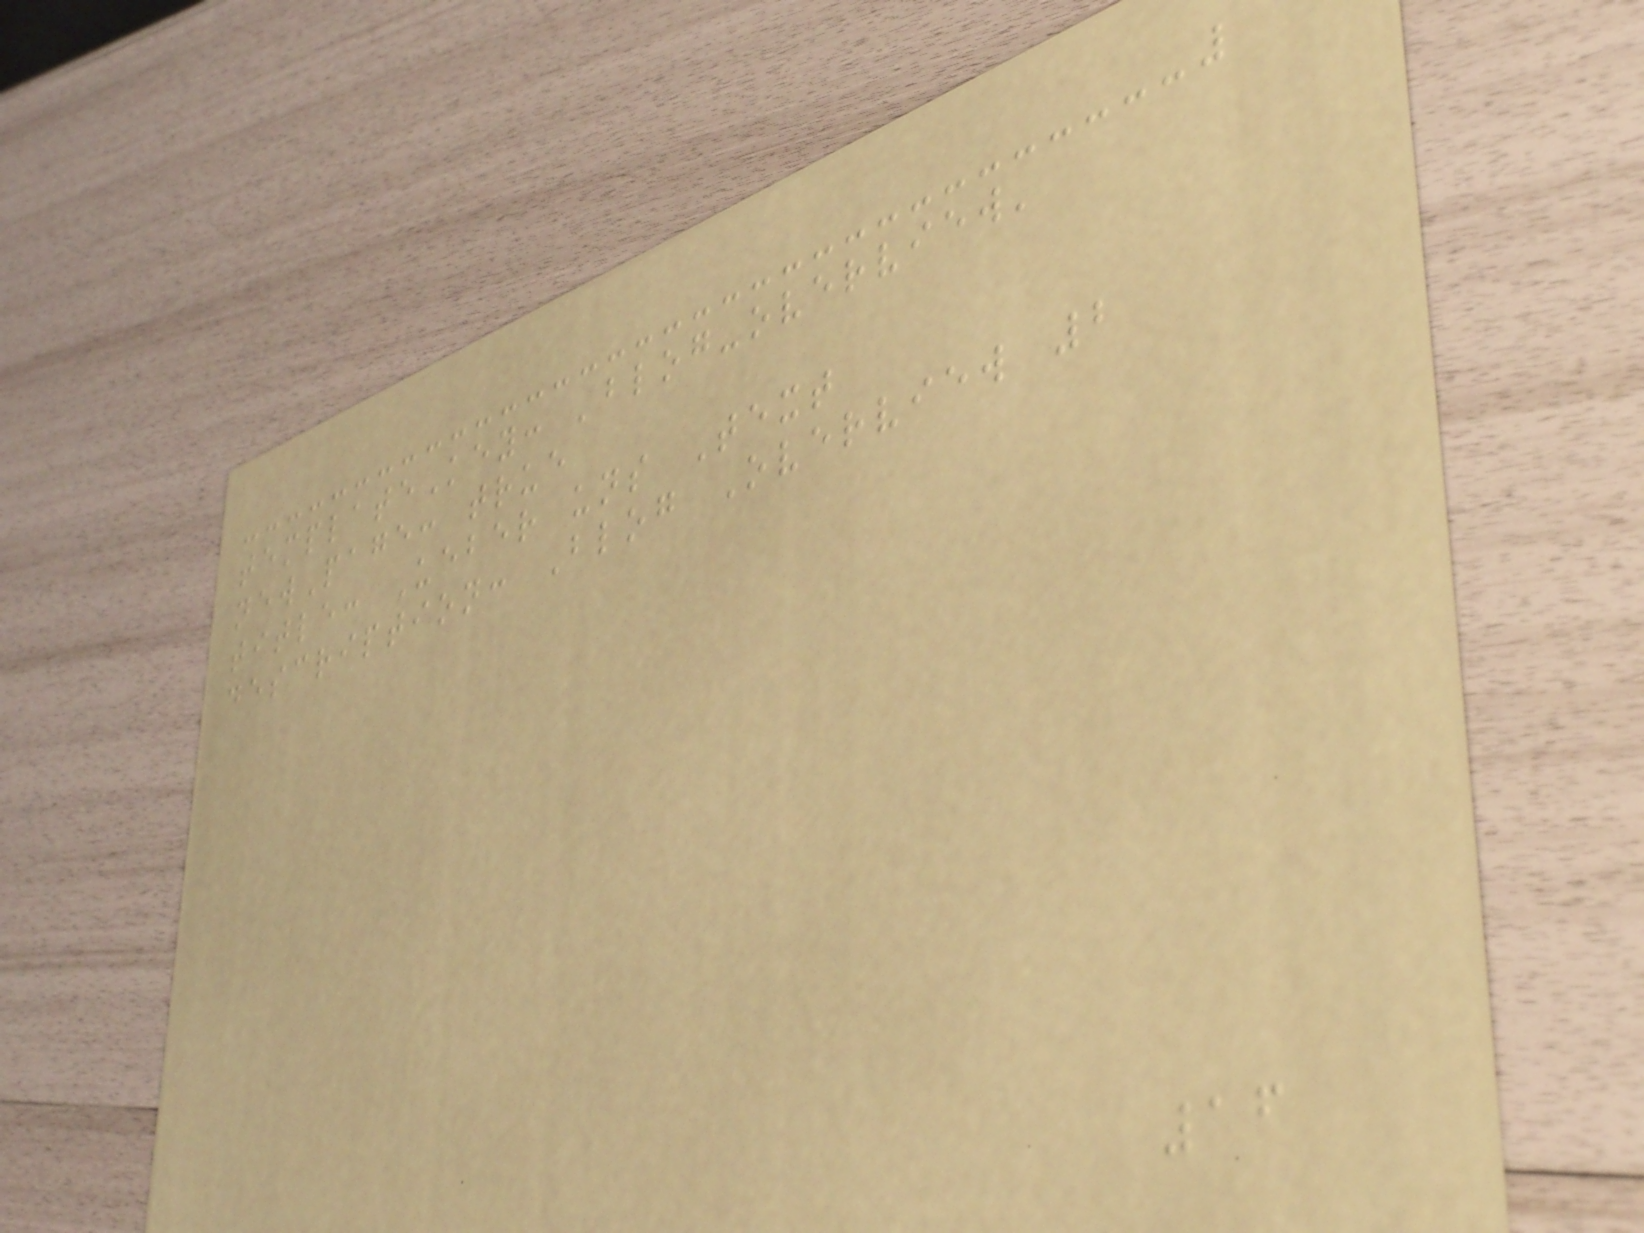templateKey: 'blog-overview'
newPage: true
title: Ueber uns Text
description: Blog Overview 2
16
